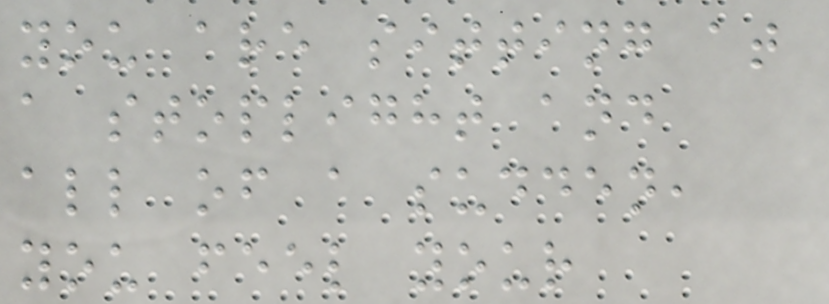you are sitting at
a stoplight and
all of a sudden,
you feel your
